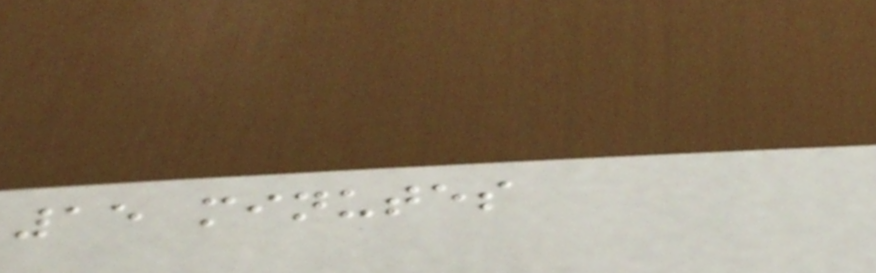15 minutes
